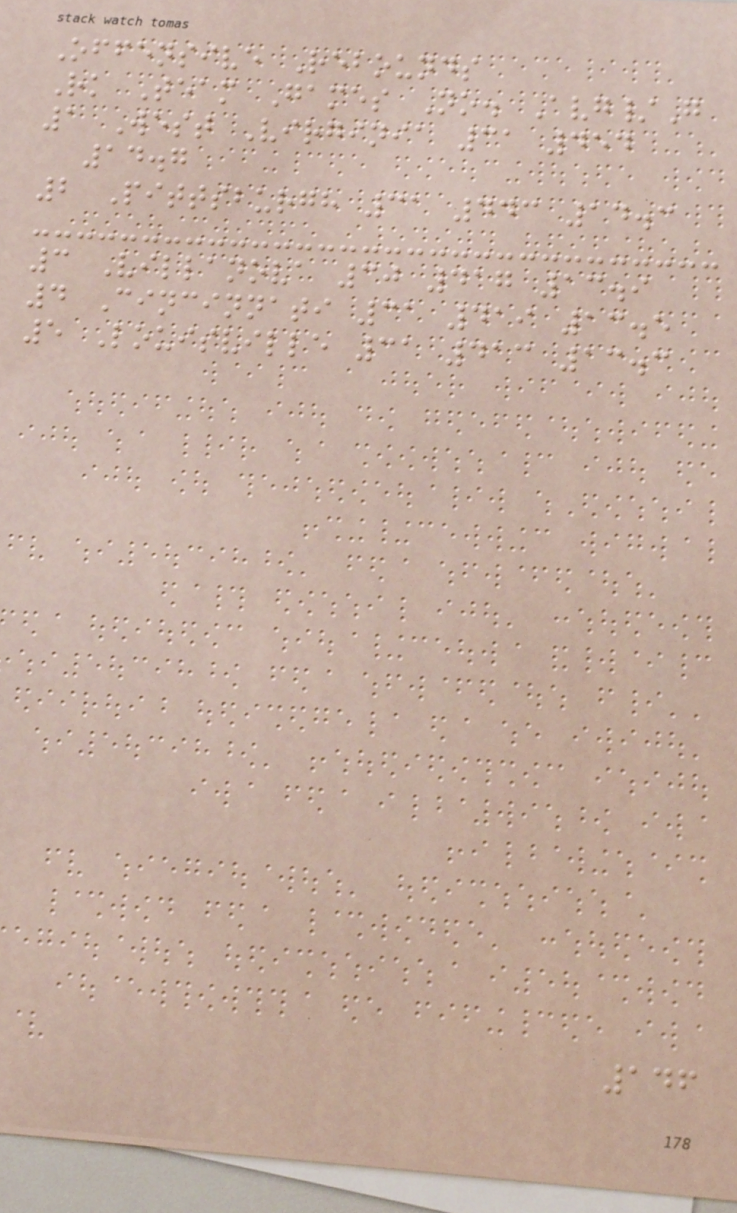Offensive Rebounds
Rk Team Games No. Avg/G
1 West Virginia 31 454
14.7
2 Pittsburgh 31 443 14.3
3 Villanova 30 417 13.9
4 Cincinnati 31 419 13.5
5 Louisville 31 413 13.3
146
